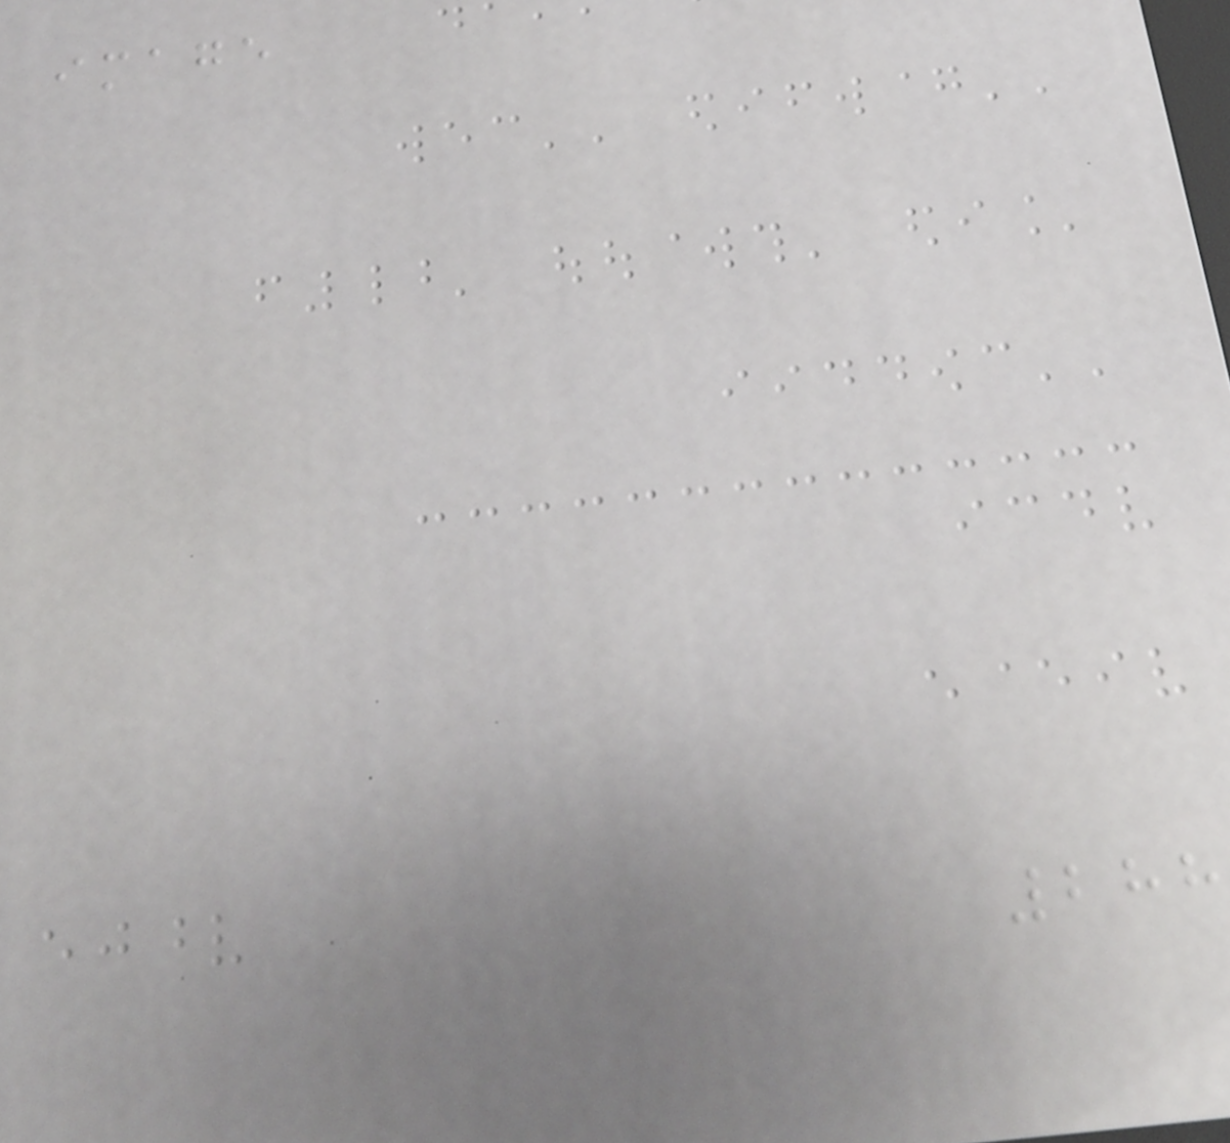image
288
